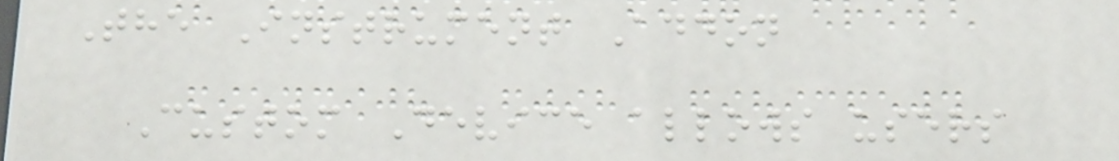The Instrument Addon
Custom Device allows users
